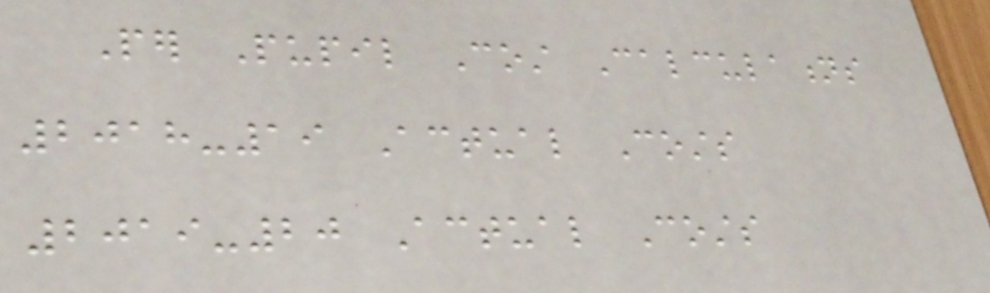Per Pupil Cost Calculations
2018-19 Actual Costs
2019-20 Actual Costs
